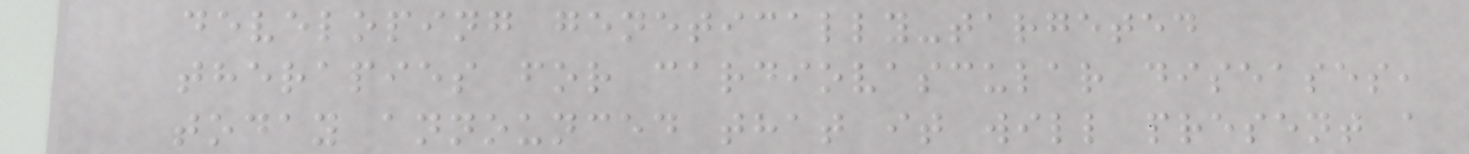developing genetically-targeted
therapies for cardiovascular diseases,
today announced that it will present a
